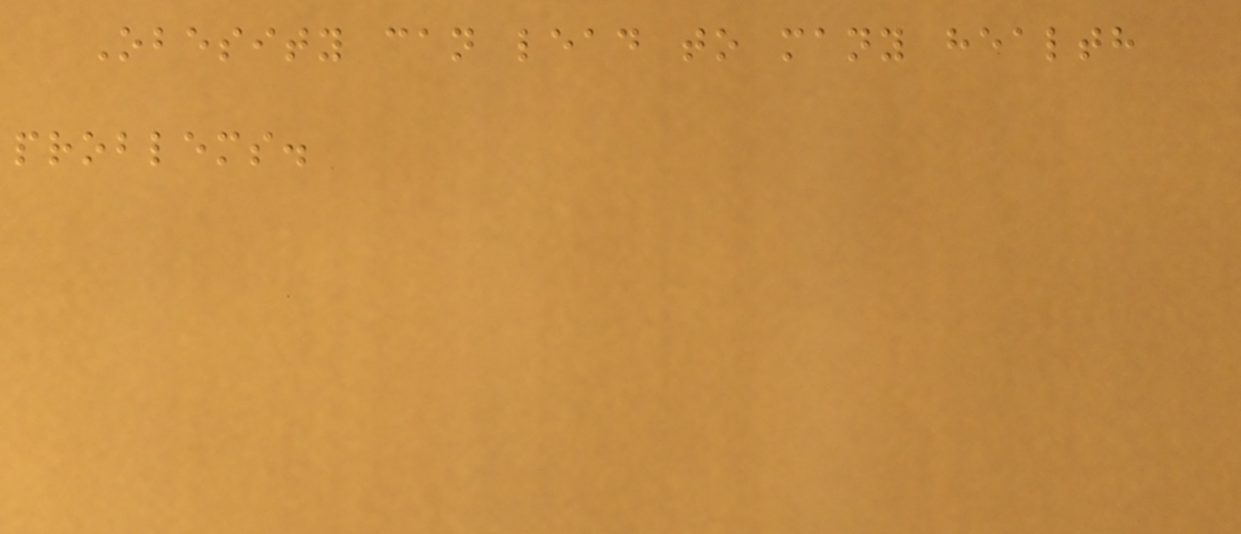Obesity can lead to many health
problems.
